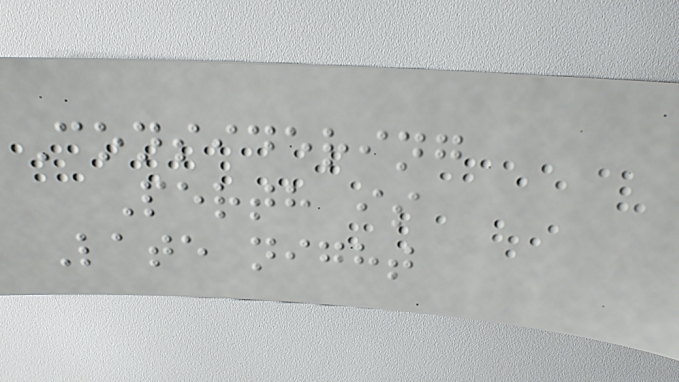Considering
Perth is
Late night
